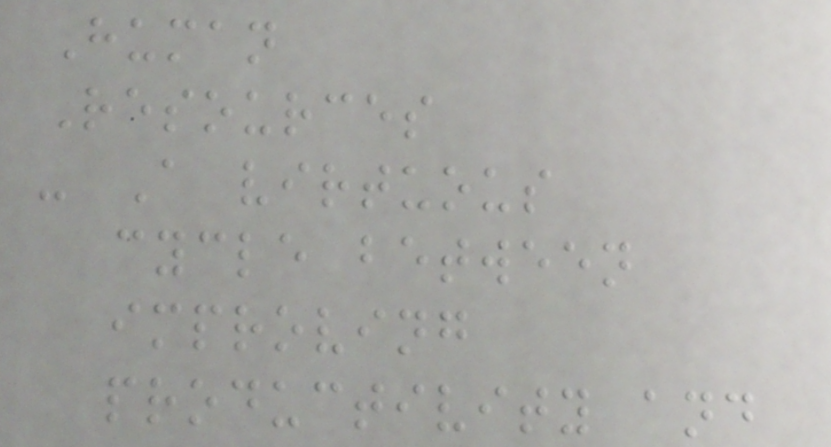Human
Resources
- A virtuous
cycle between
improving
productivity and
